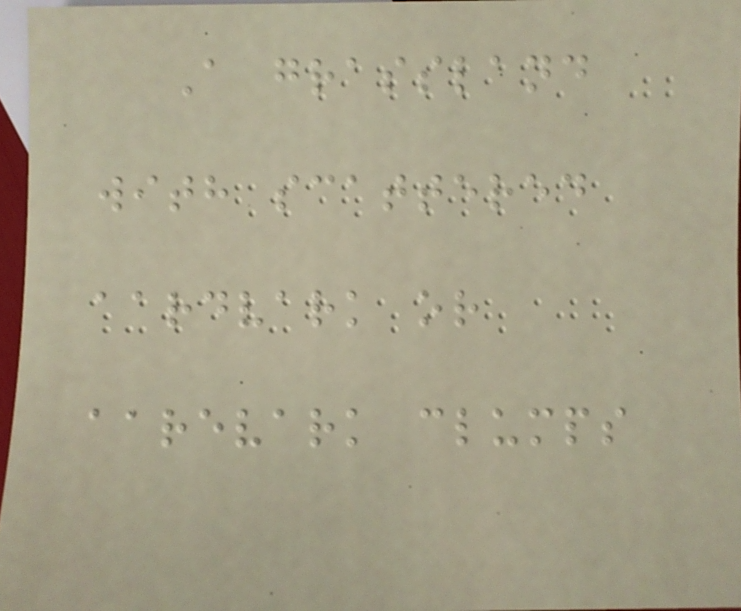A grassland
with scattered
aardvark or
aarevark clumps
